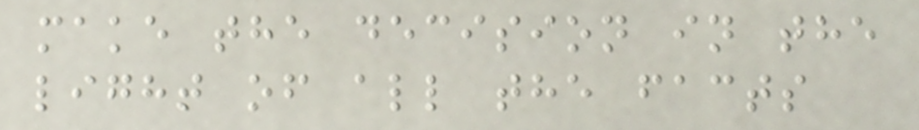make the decision in the
light of all the facts
